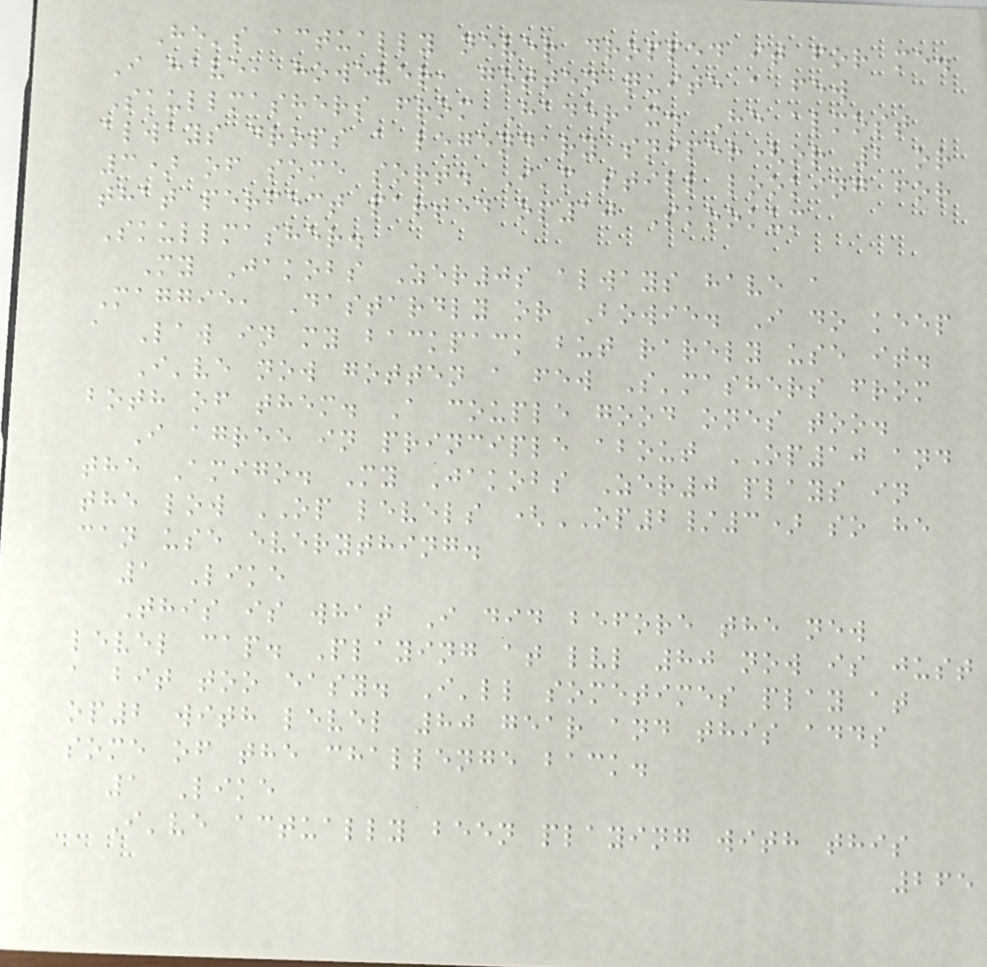He's actually never dropped it for me.
I have, however, gotten quite a few
Skullmashers from Haderax. He almost
always drops a legendary sniper(or 2 or
3) of some sort. I'm still looking for
that perfect parted op10 Skookum
Skullmasher.
My Jakobs Zer0s always have a
Maggie, Dastardly or Bowie. I do keep
a Law in my backpack but rarely use it.
I've now gotten a few S'mashers from
both of them. A couple good ones too.
I agree in principle about OP10 and
the Amigo. My Jakobs Zer0 plays in
the low OP levels (OP2/3) so he
can use everything.
1 Like
This is what I did before the new
level cap. Playing at lvl 80 now is just
a bit too easy. I'll sometimes play at
op2 with level 80 gear and this adds
some of the challenge back.
1 Like
I've actually been playing with this
265
